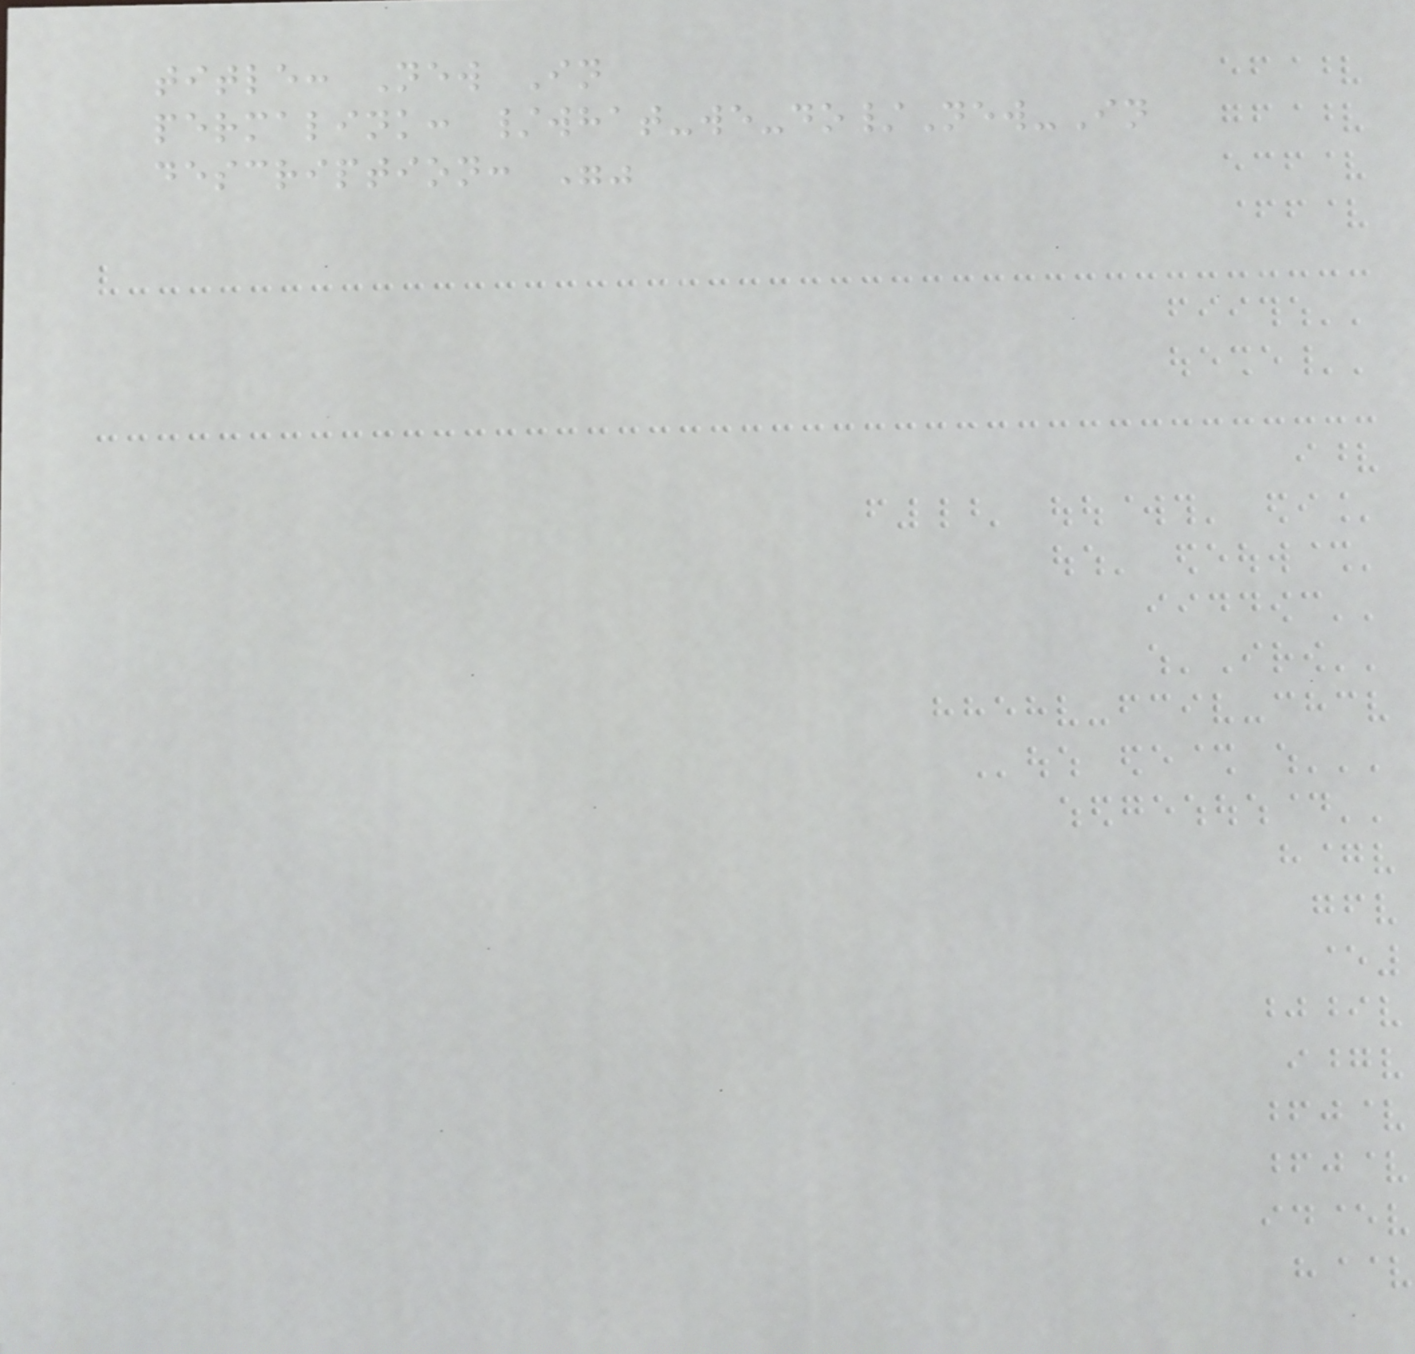title: New In
permalink: /what-we-do/New-In
description: ""
